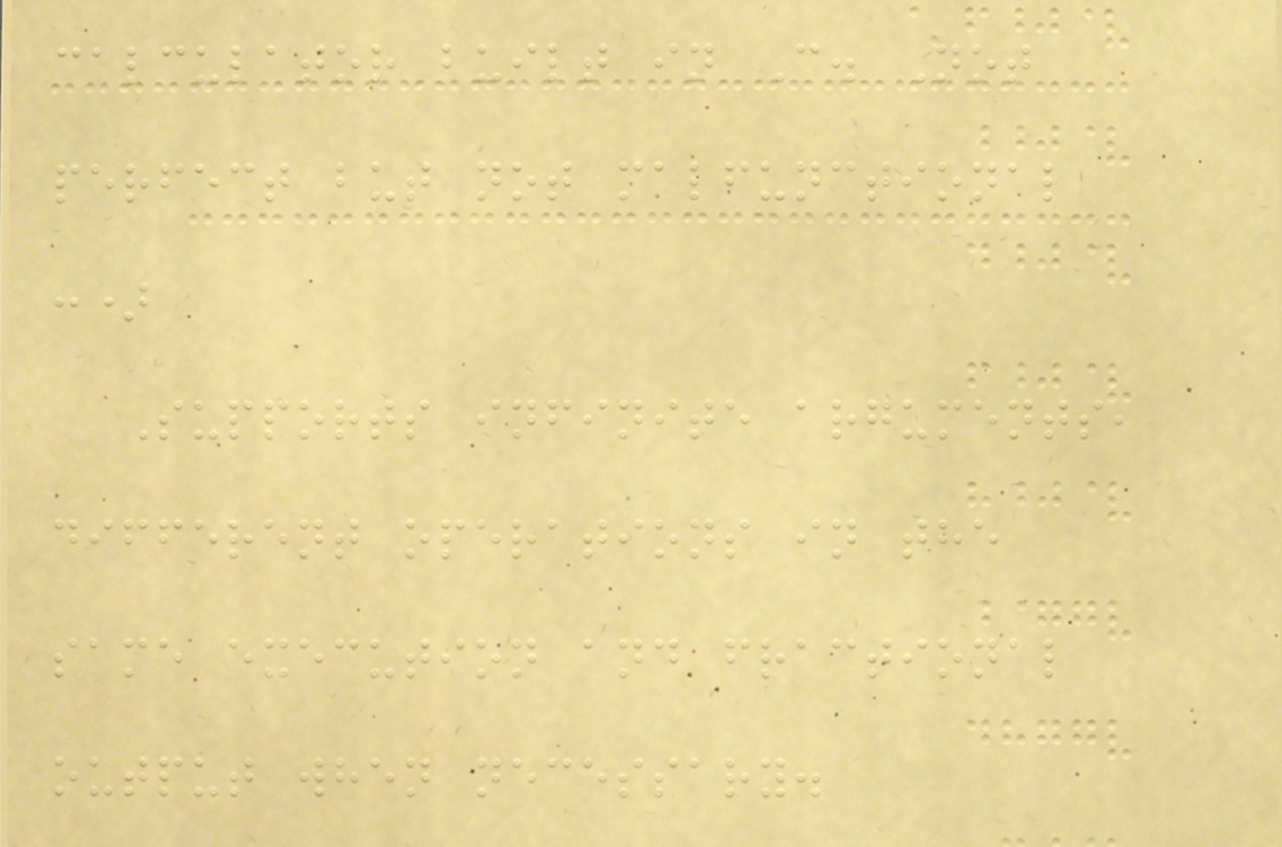calculator built in C. Not
perfect but not malfunctional
:)
Supports infinite arguments,
different operations in the
same execution and fractional
output when necessary.
